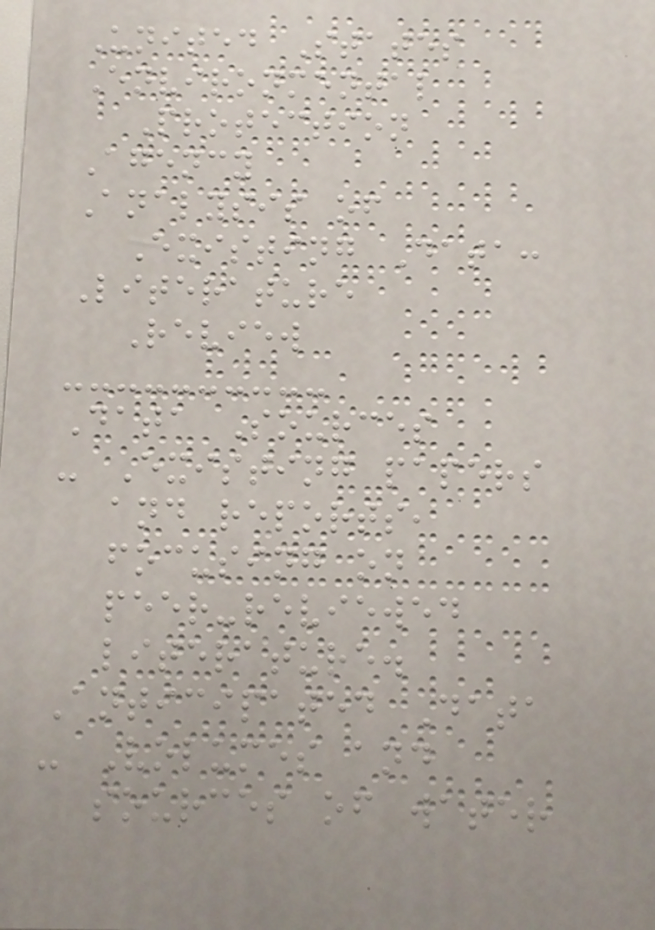United States
Environmental
Protection
Agency
Analysis of
Existing Data:
Literature
Review
Data Sources
- Existing papers
and reports,
focusing on
peer-reviewed
literature.
Anticipated Data
- Volumes and
sources of water
